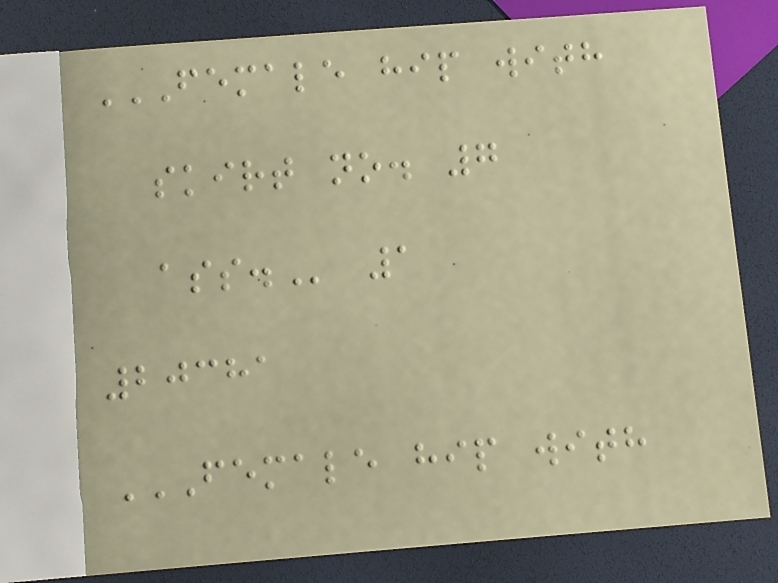FEMALE HIP WITH
SKIRT NO. 7
ASS. 1
20381
FEMALE HIP WITH
